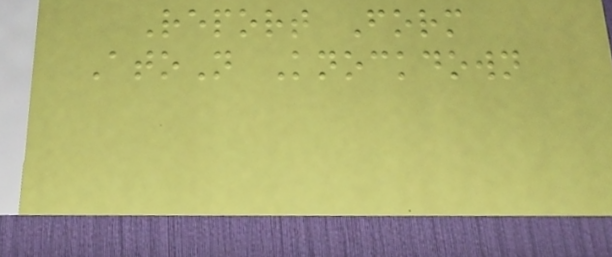Report Form
AtoN Knockdown
